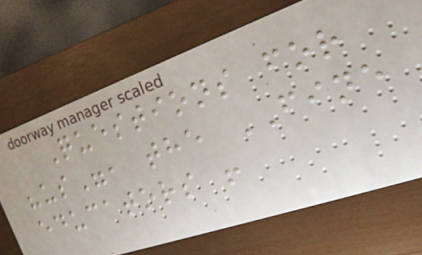Questions for
"us", the FINE
educators !
